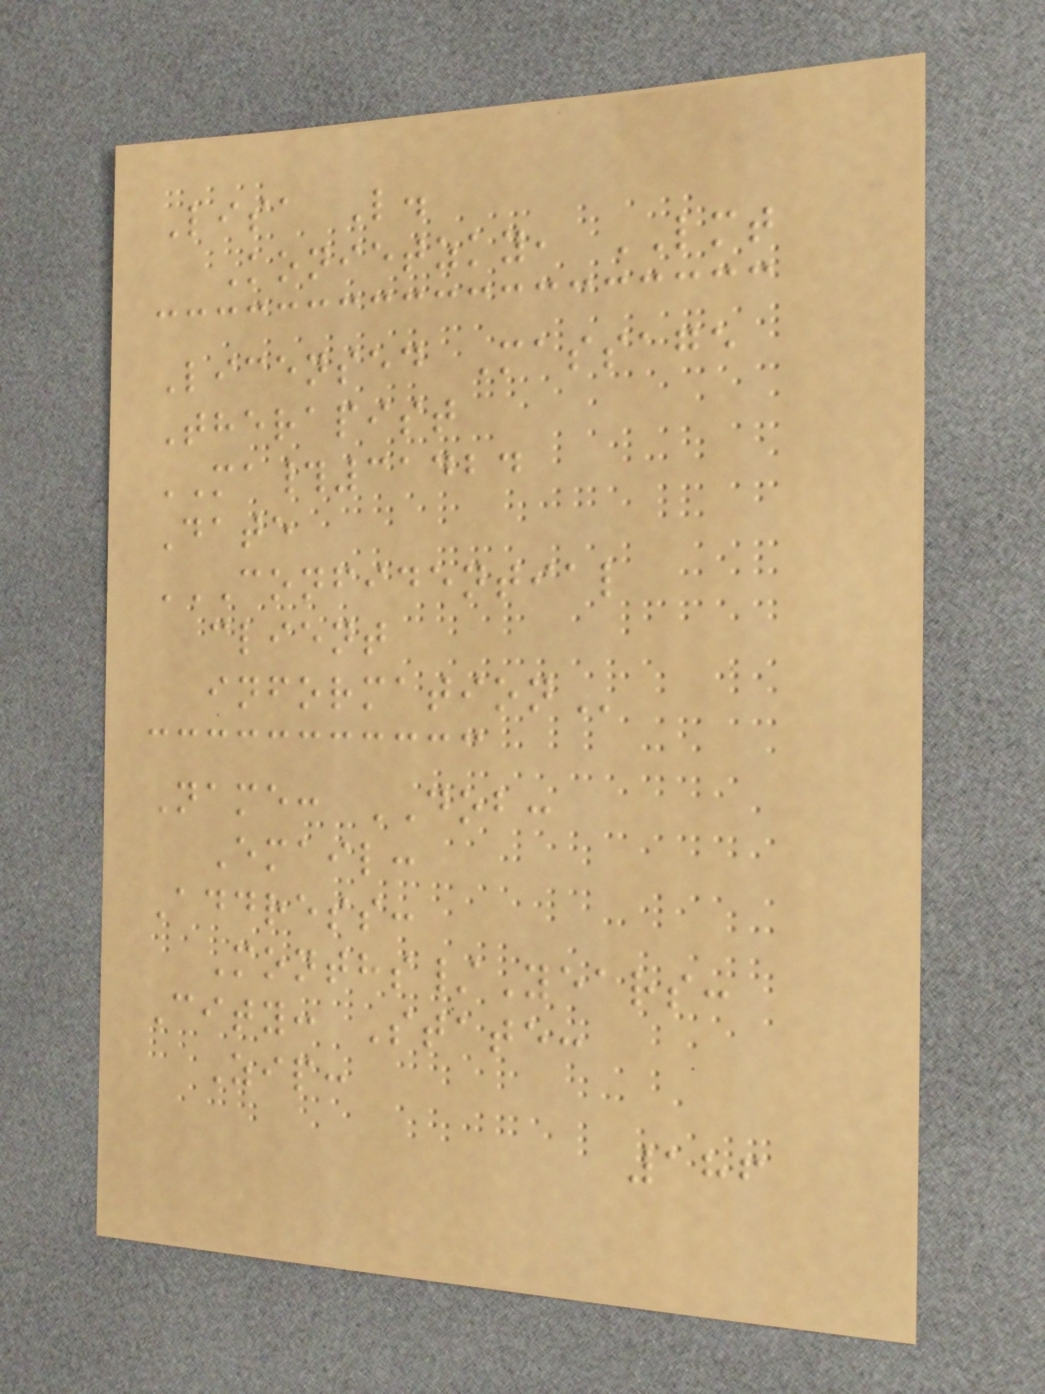Lisa L.
Konietzky, LMT
Licensed Massage
Therapist
MA#31424
Date
CONFIDENTIAL
CLIENT
INFORMATION
Name: DOB:
Email:
Address:
Months/Years:
City: State:
Zip:
186
